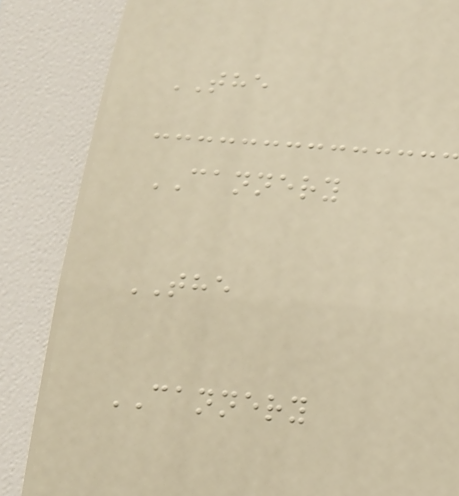THE
CANNERY
THE
CANNERY
